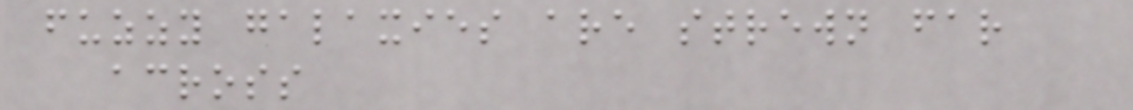fuzzy galaxies are strewn far
across
